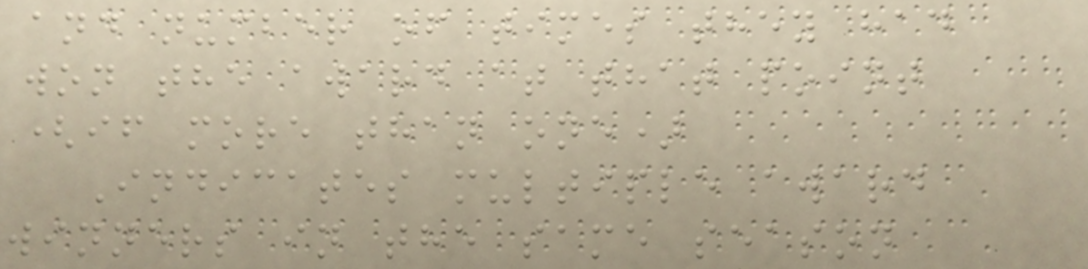and number of times they had
won the award at that point
(if more than one)
Indicates multiple award
winners in the same season
